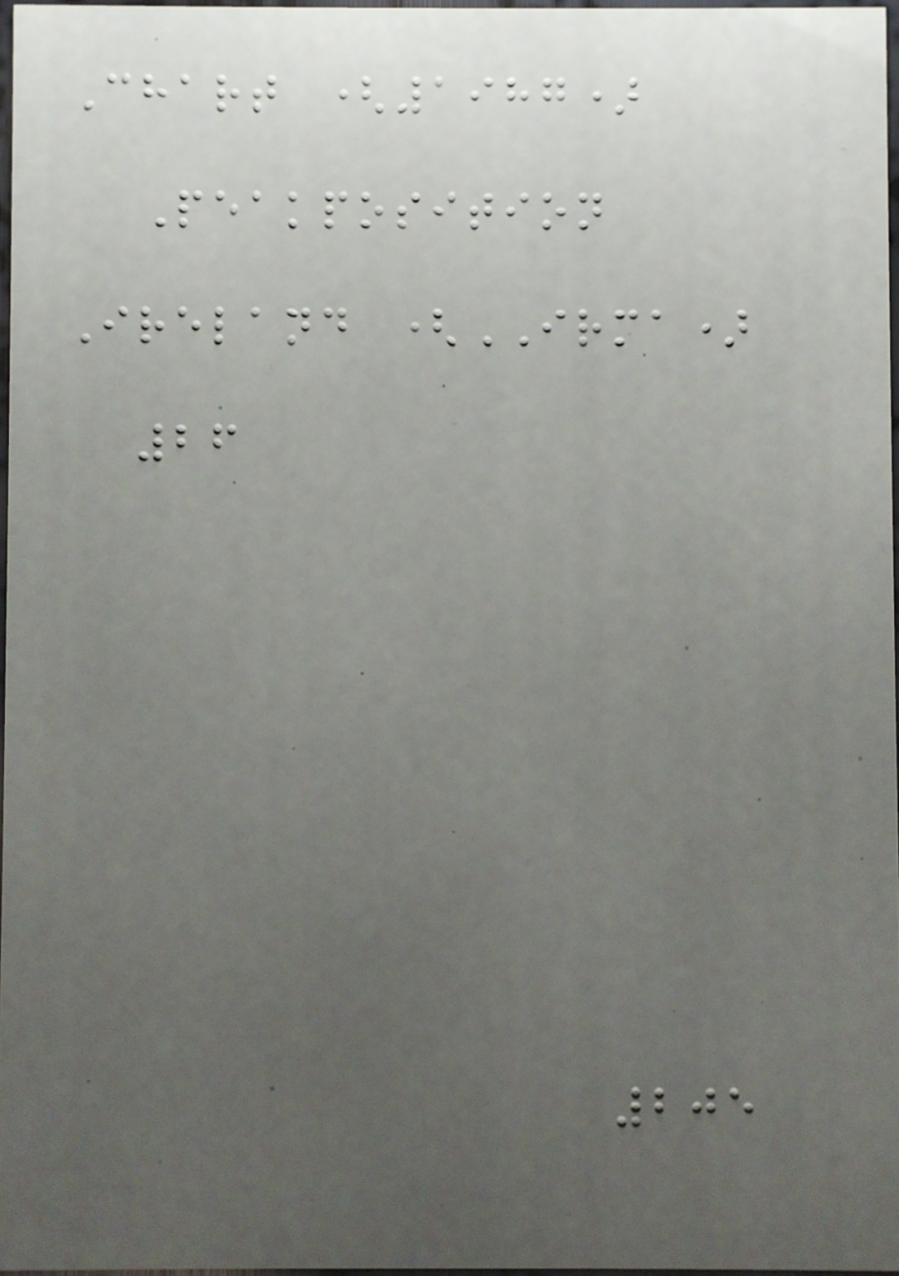Chart (1987)
Peakposition
Ireland (IRMA)
26
205
